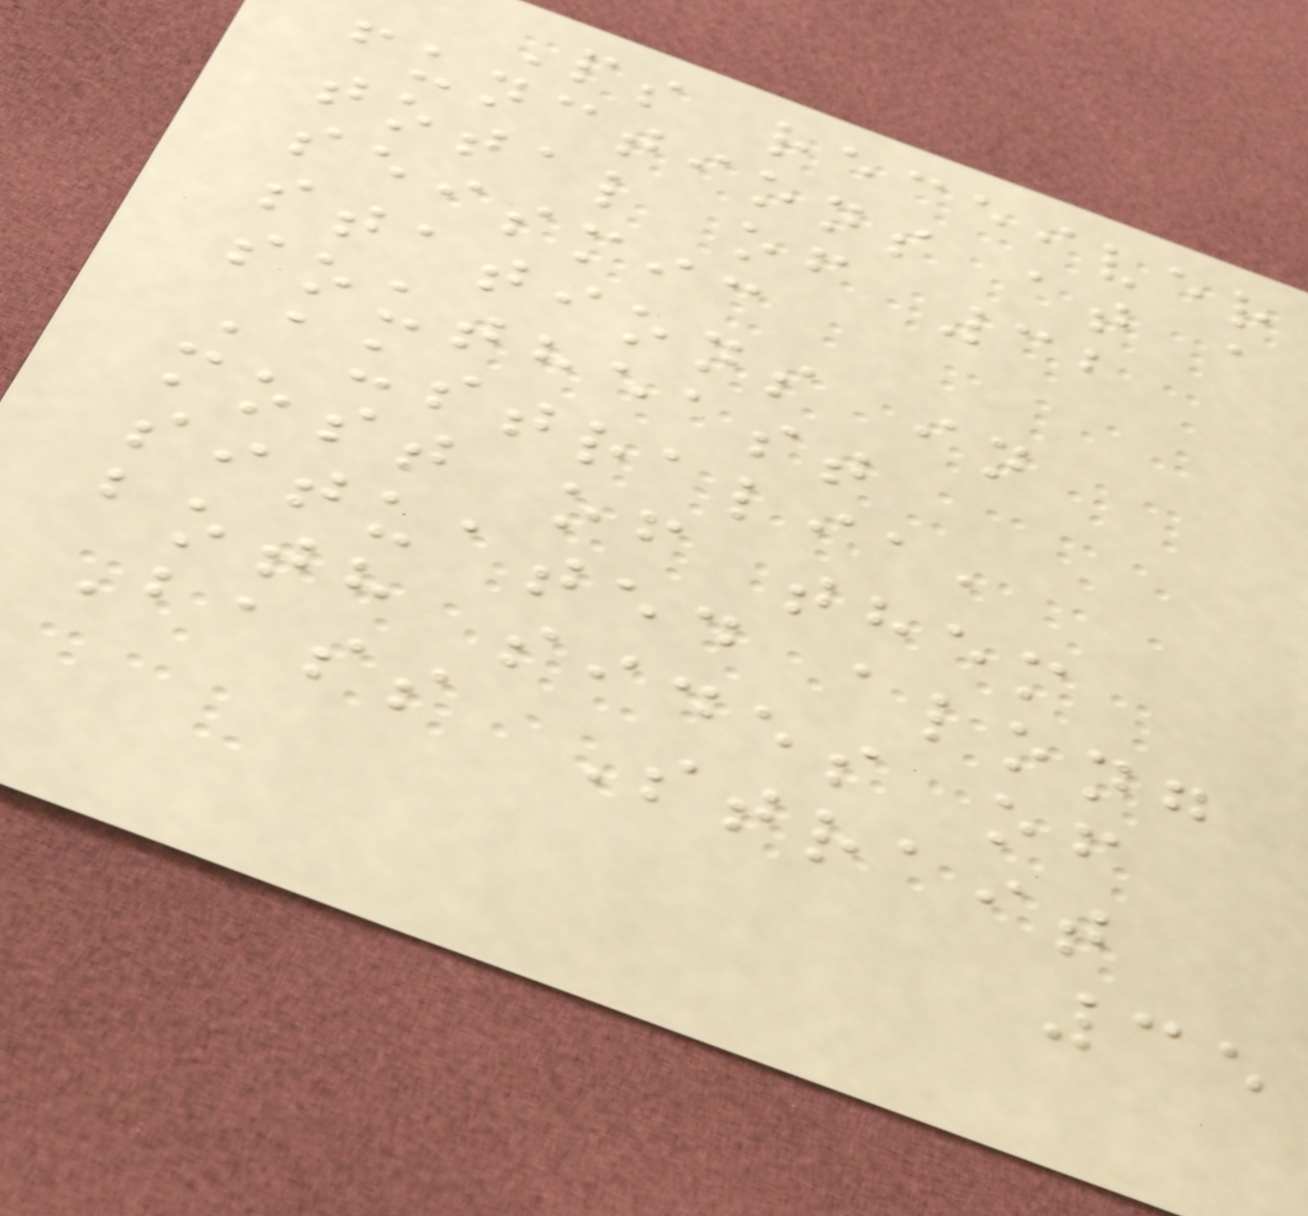Ps receiver
functions at a
total of 32
seismic
stations in
southeast
Australia,
most of them
situated along
both sides of
Bass Strait
35
